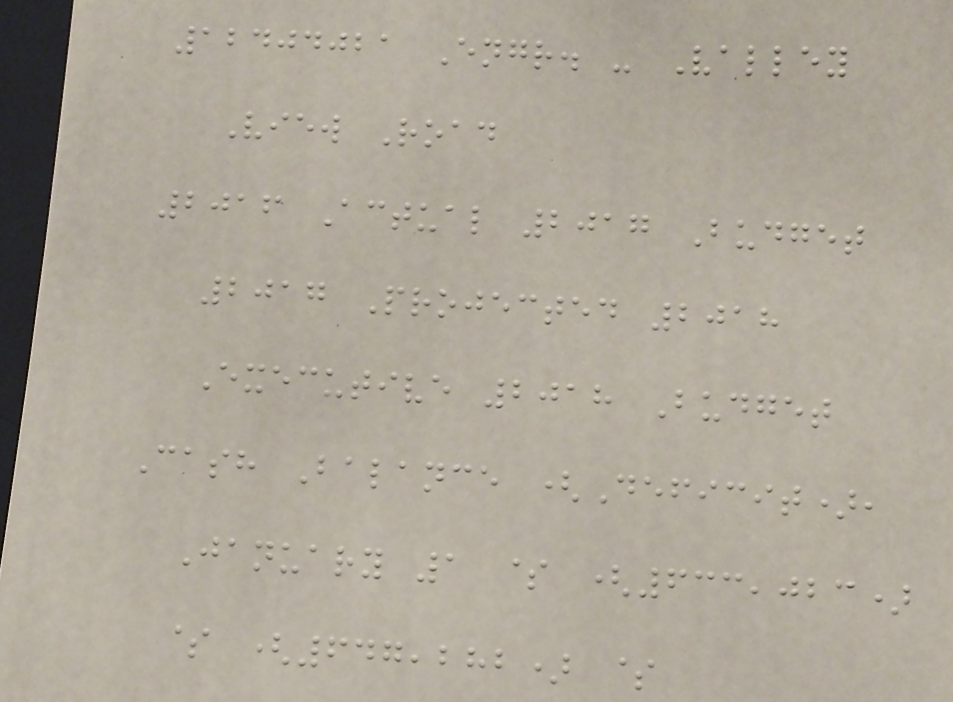12404021 Engr. - Valley
View Road
2016 Actual 2017 Budget
2017 Projected 2018
Executive 2018 Budget
Cash Balance (Deficit),
January 1 $ (633,023)
$ (647,282) $
